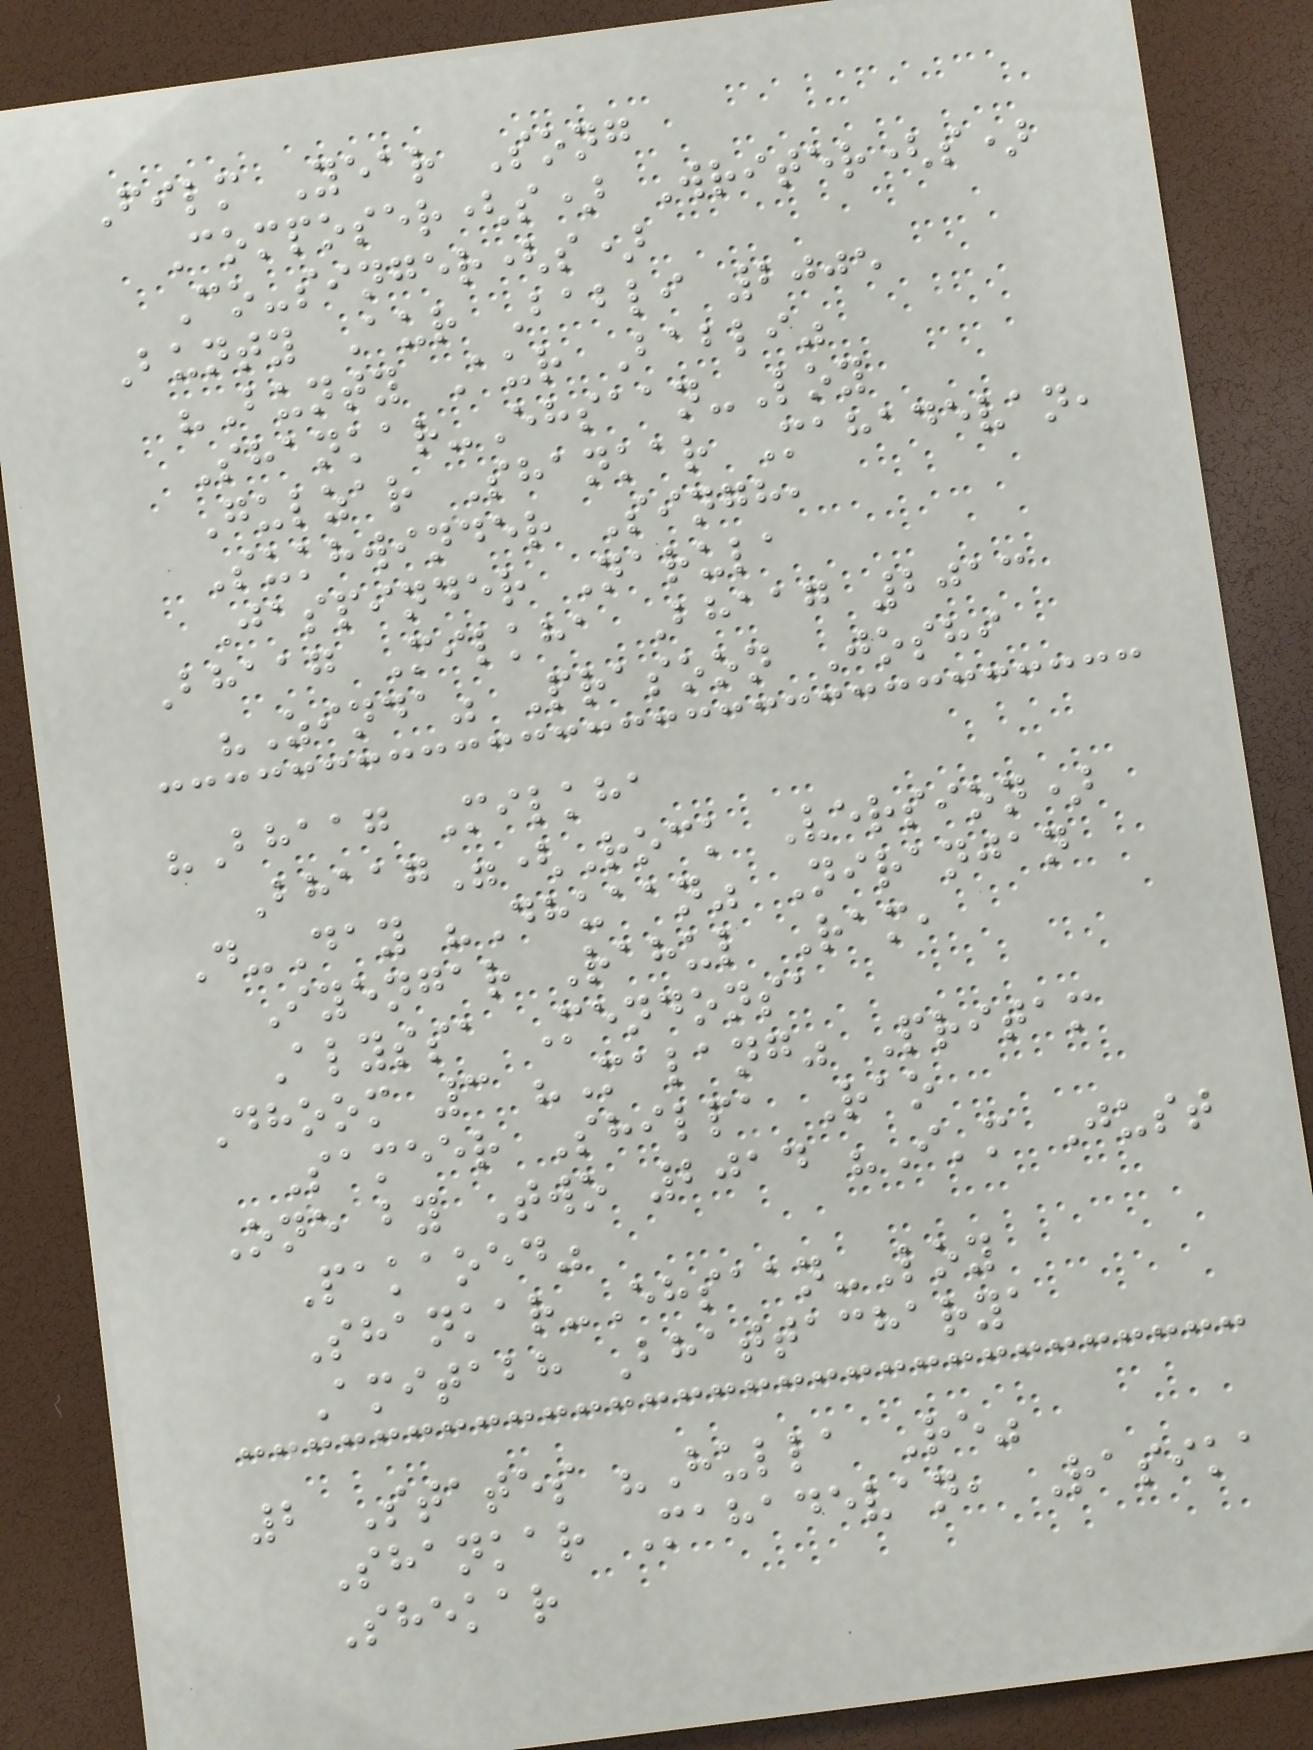Film Year Song
Composer(s) Writer(s)
Co-singer(s)
Bunty Aur Babli 2005
"Bunty Aur Babli"
Shankar-Ehsaan-Loy
Gulzar Shankar Mahadevan,
Sukhwinder Singh,
Jaspinder Narula
Bhaag Milkha Bhaag 2013
"Zinda" Prasoon Joshi
"Bhaag Milkha
Bhaag"(Rock Version)
D-Day "Dhuaan" Niranjan
Iyengar Rahul Ram,
Alyssa Mendonsa
Dhoom 3 "Malang" Pritam
Sameer Shilpa Rao
One by Two 2014 "I'm Just
Pakaoed"
Shankar-Ehsaan-Loy
Amitabh Bhattacharya
2 States "Hulla Re"
Shankar Mahadevan, Rasika
Shekar
